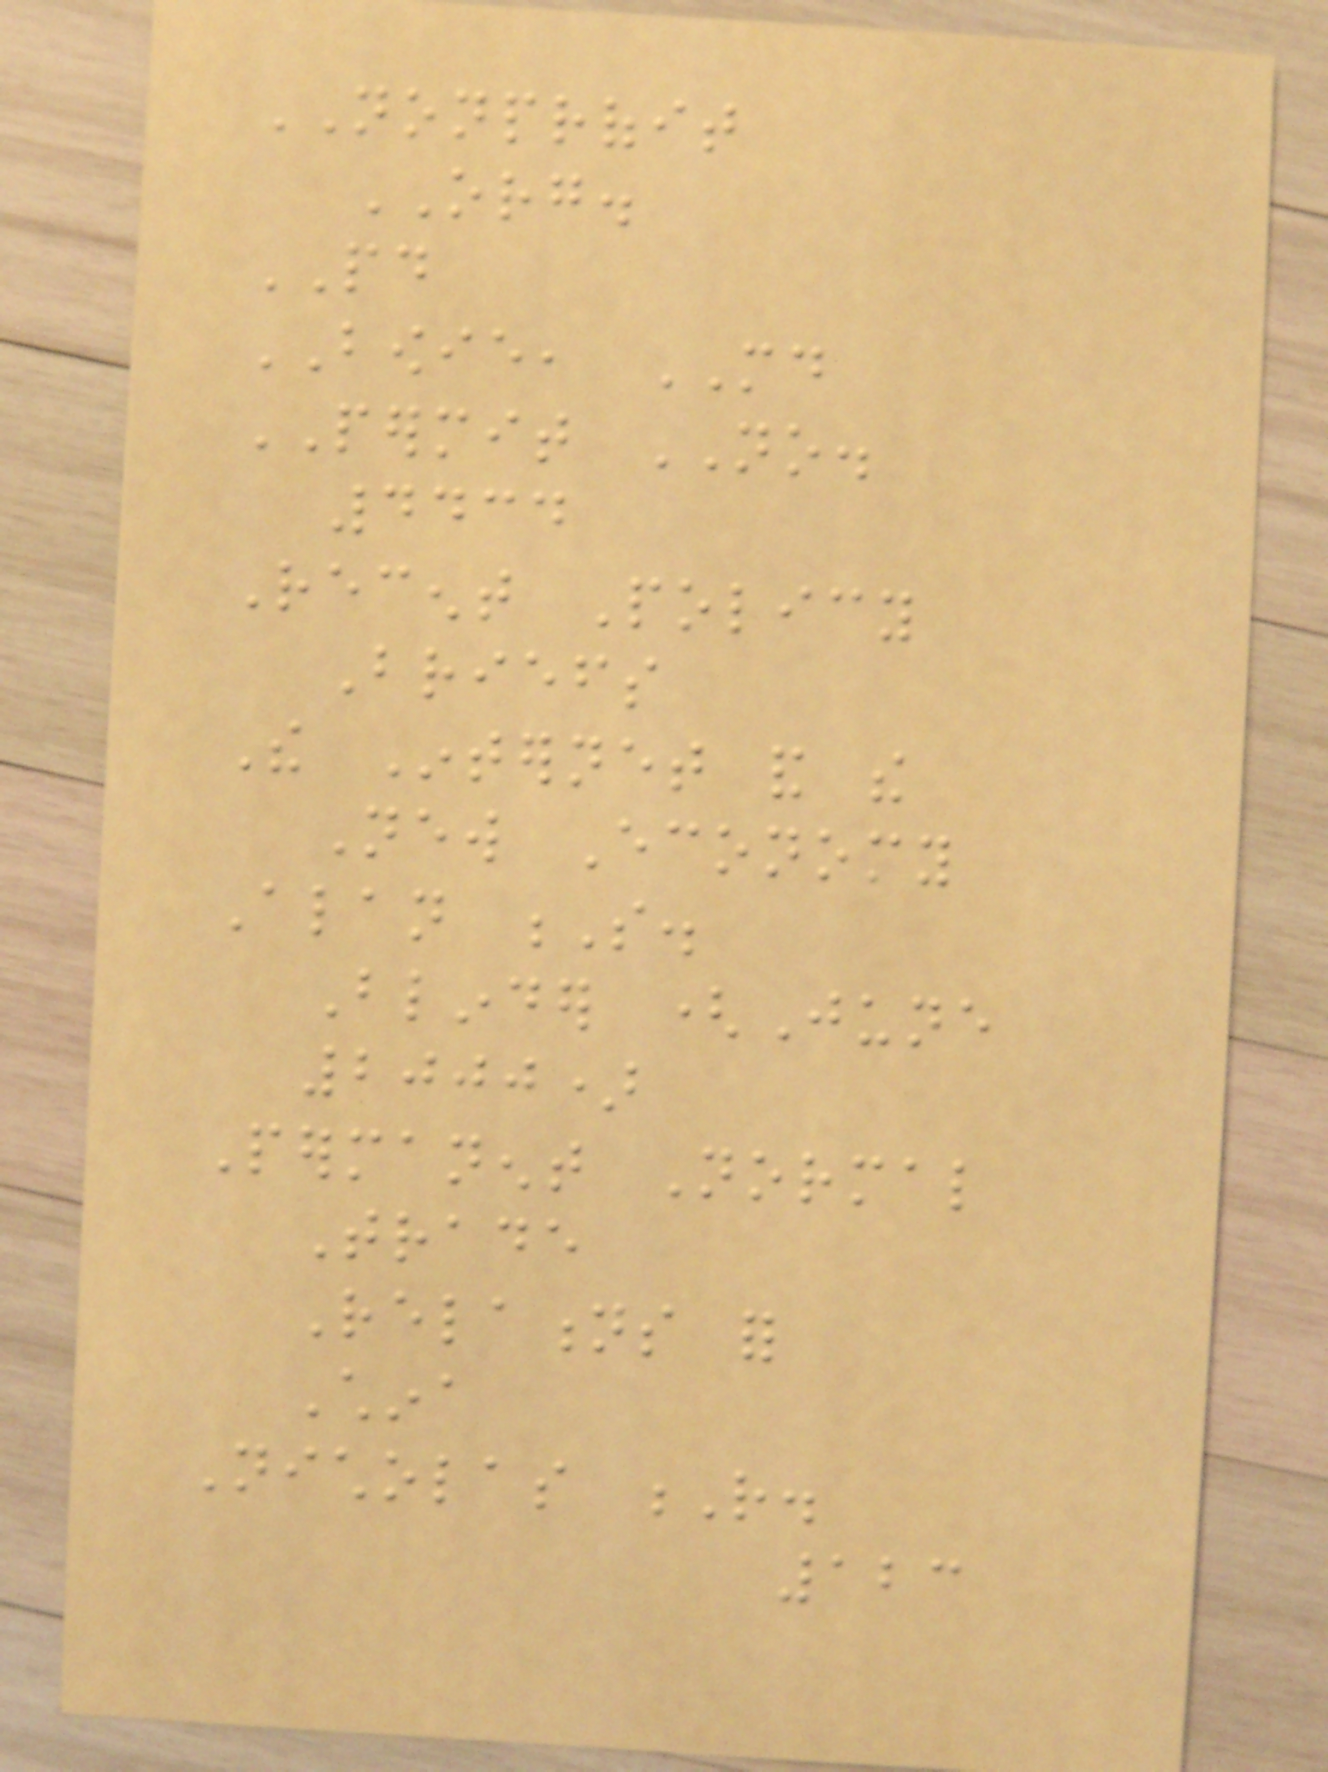NONPROFIT
ORG.
PAID
BOWIE, MD
PERMIT NO.
4434
Recent Policy
Briefs
The Internet and the
New Economy
Alan S.
Blinder (June
2000)
Permanent Normal
Trade
Relations for
China
Nicholas R.
123
